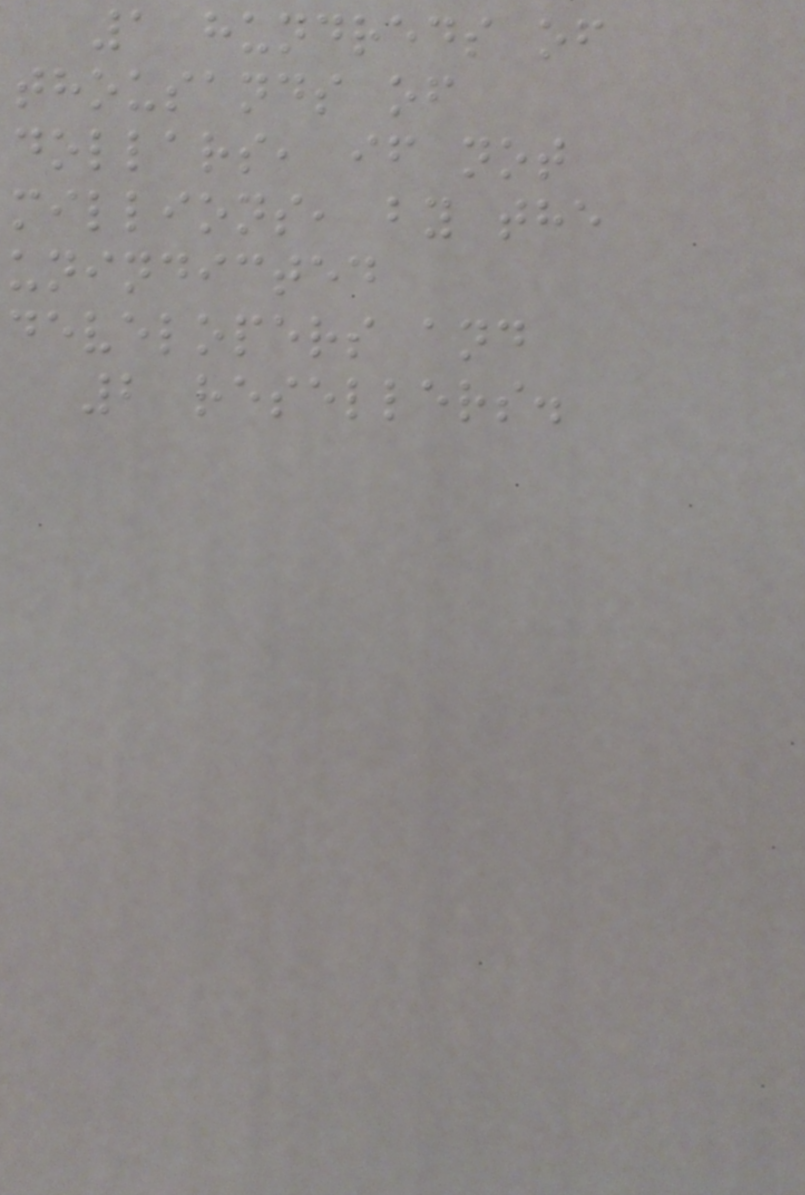1 hundreds of
thousands of
dollars, if not
millions, by the
unindicted
developers and
2 resellers.
